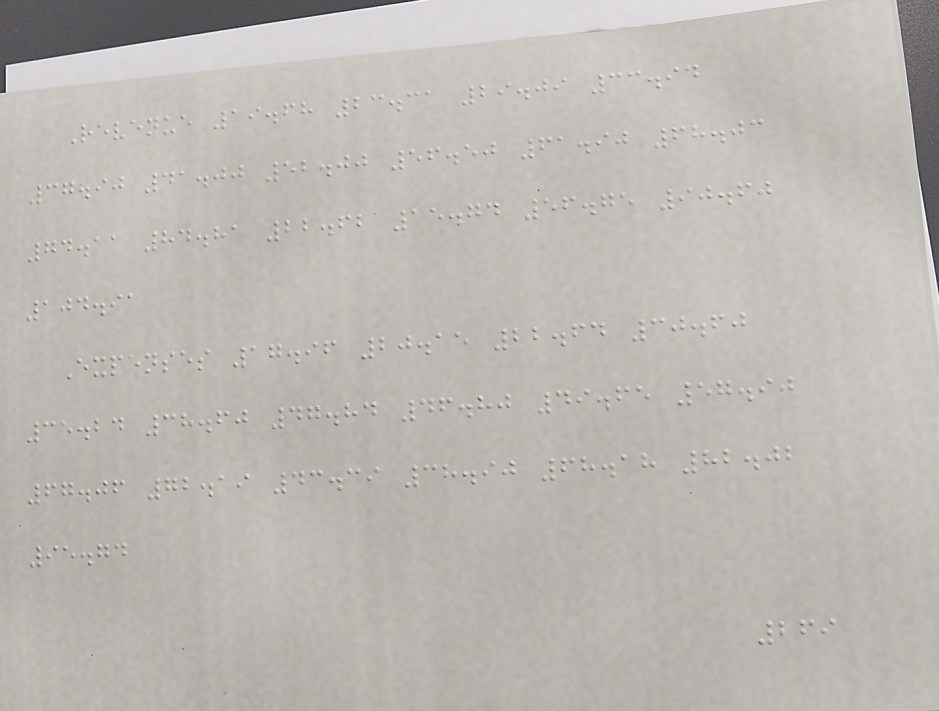Revenue 19.68 23.31 29.09 33.94
37.90 41.00 52.00 56.50 61.90 68.03
74.11 84.81 22.62 15.74 56.75 90.60
104.91
Expenses 17.96 20.15 22.64 30.60
35.24 38.60 47.84 46.80 49.65 57.90
67.06 72.19 43.39 38.90 68.18 82.02
95.74
269
